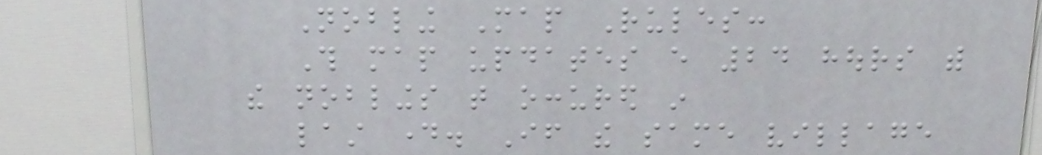Nobling Map Rules:
This map updates every 24 hours with
the noblings that occured in
last day. If the same village
